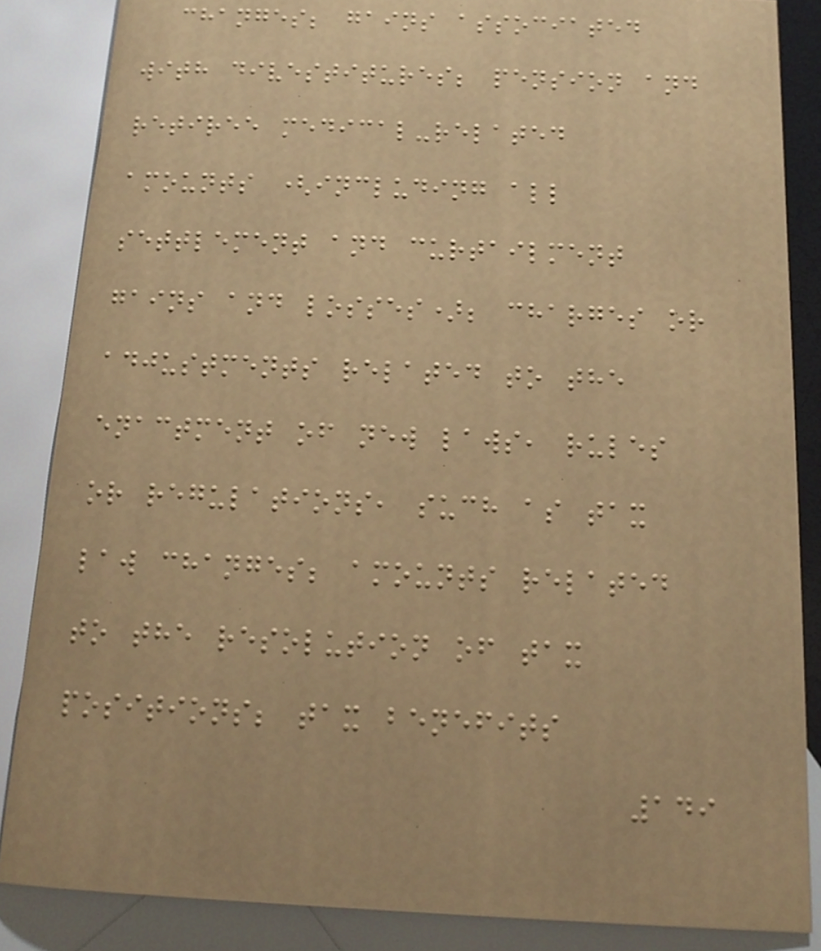changes; gains associated
with divestitures; pension and
retiree medical-related
amounts (including all
settlement and curtailment
gains and losses); charges or
adjustments related to the
enactment of new laws, rules
or regulations, such as tax
law changes; amounts related
to the resolution of tax
positions; tax benefits
149
